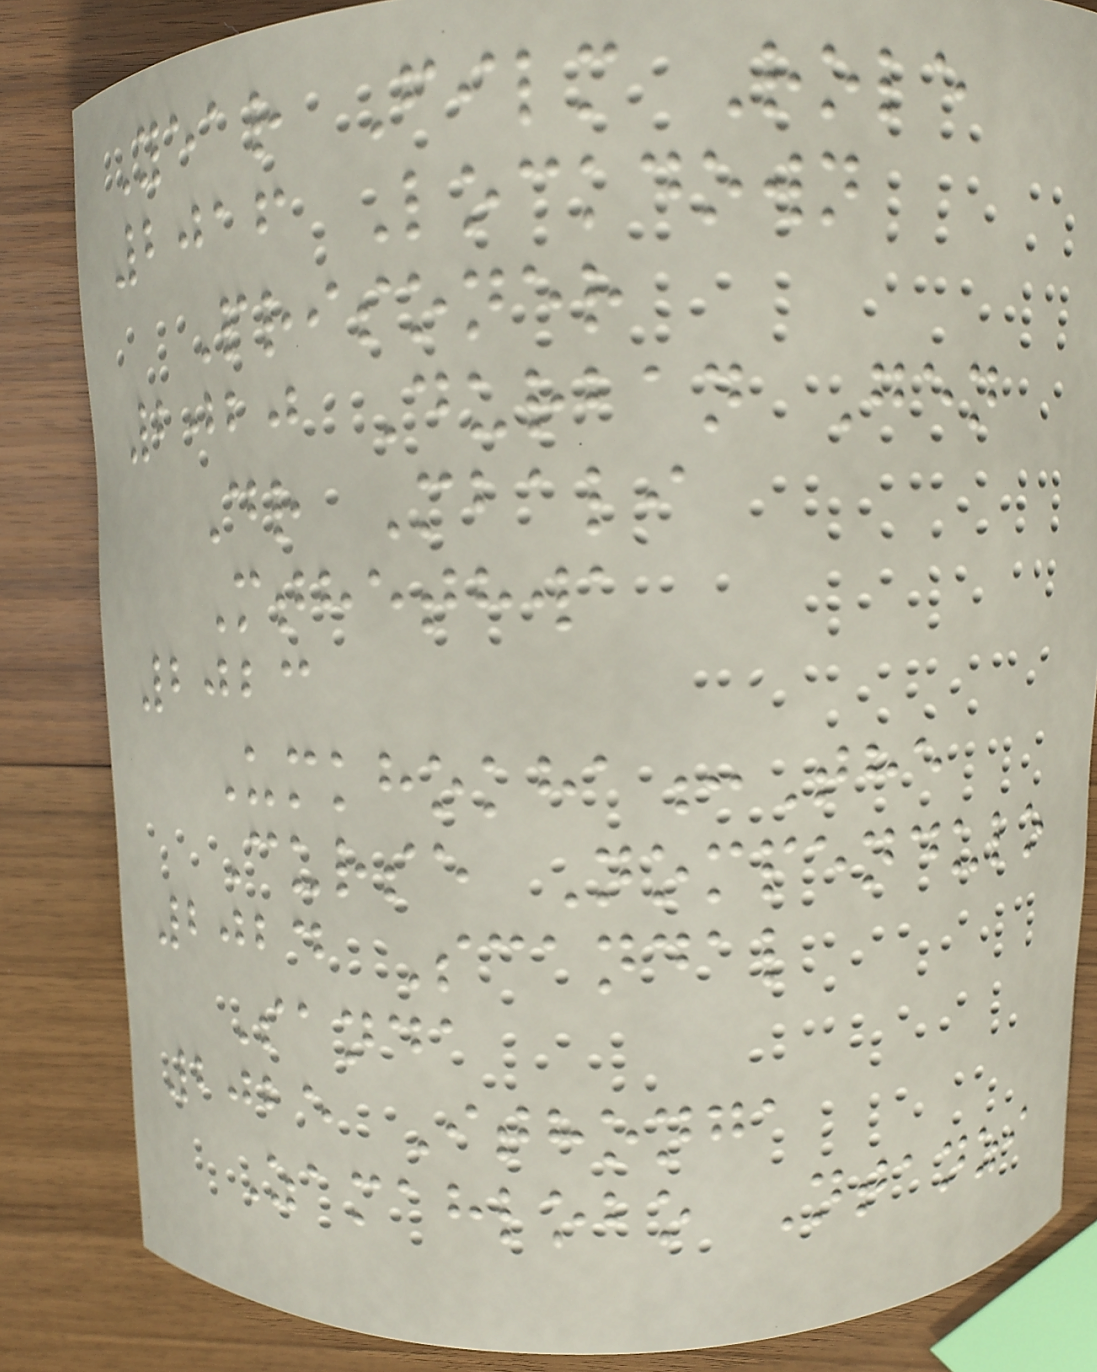Year Film Role
2016 Lockdown
Prisoner
2020 Durban Gen
Dr Mbali
Mthethwa
2023
Umkhokha:The
Curse Nompendulo
2024 Scandal
Sanda
2025 Ithonga
Zamahlobo Ntanzi
